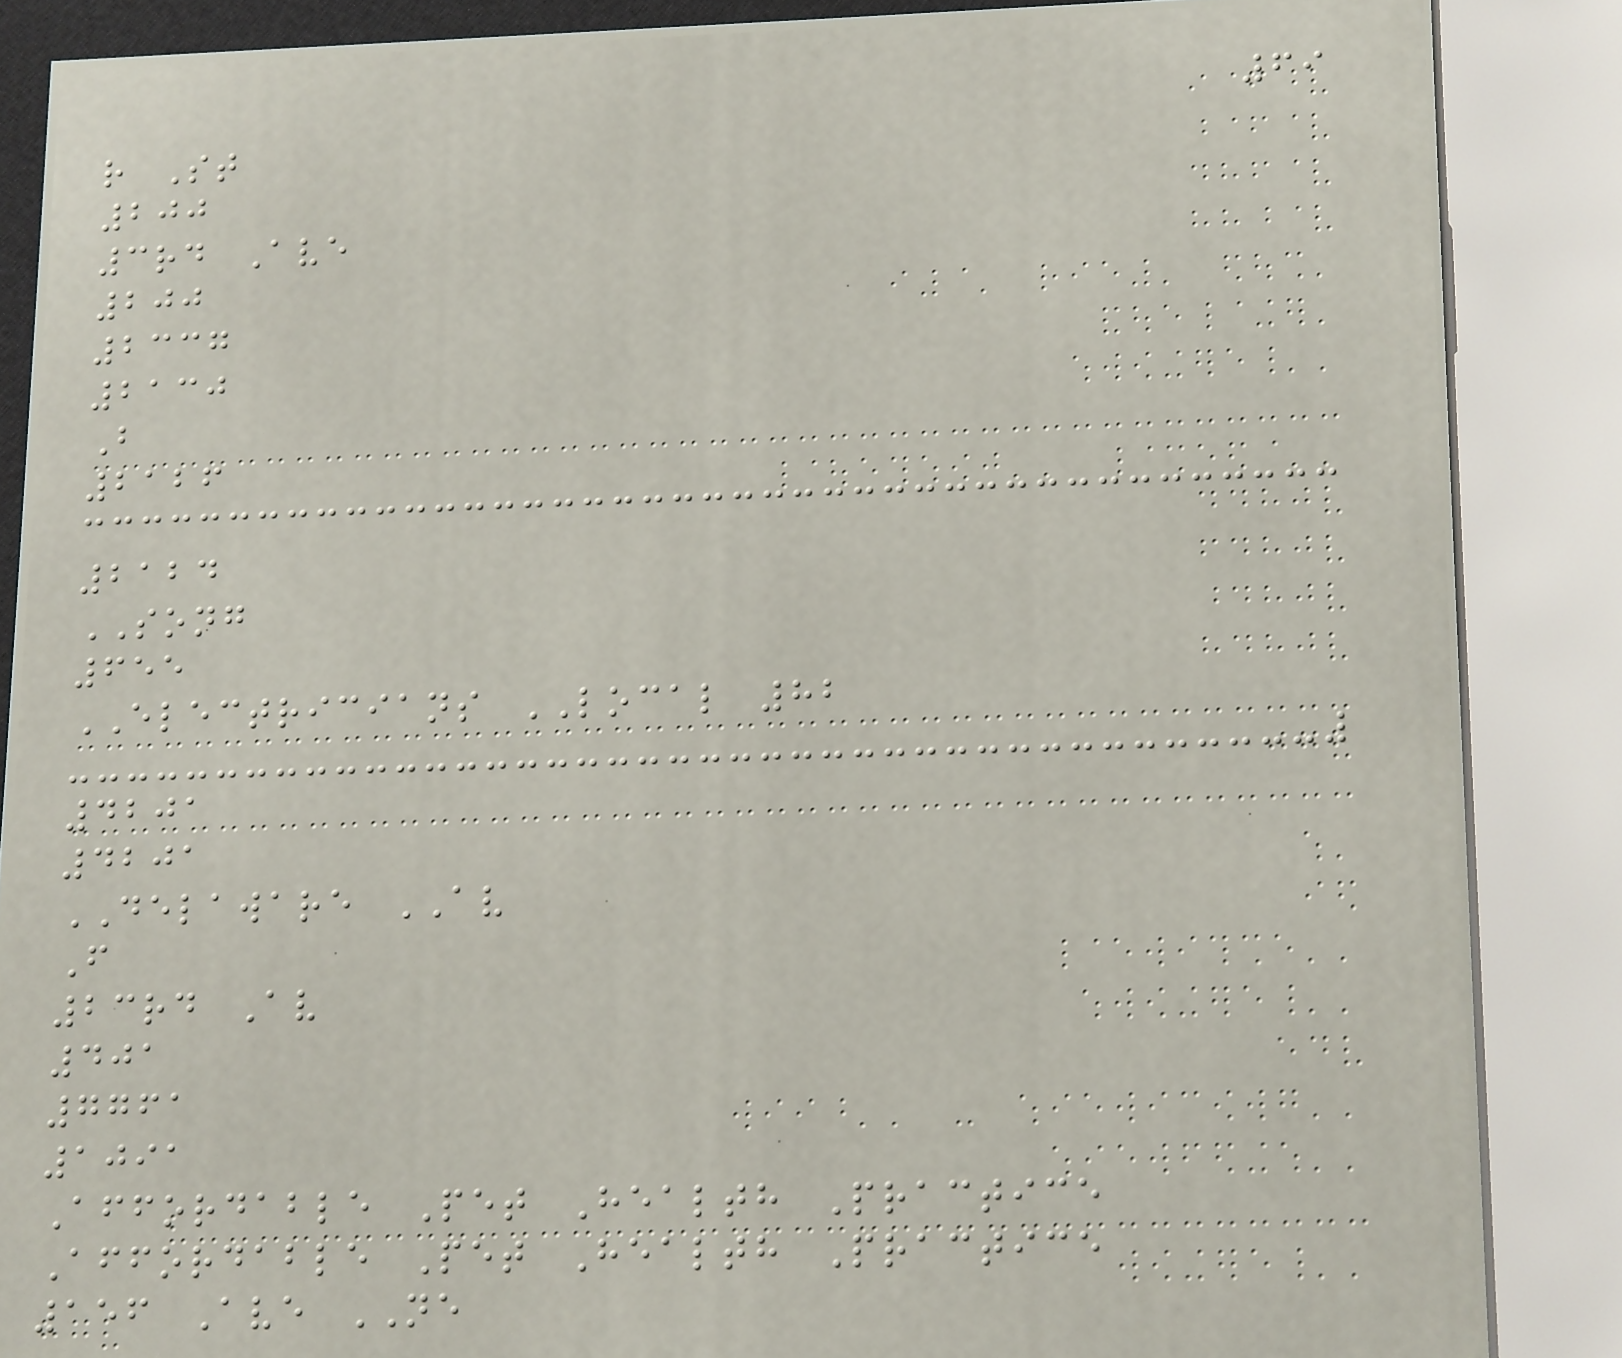69
r St
200
3rd Ave
200
2337
2130
B
2126
2124
SONG
655
ELECTRICIANS LOCAL 82
4201
4201
DELAWARE AV
F
23rd Av
401
7761
1091
Affordable Pet Health Practice
Affordable Pet Health Practice
156 Ave NE
